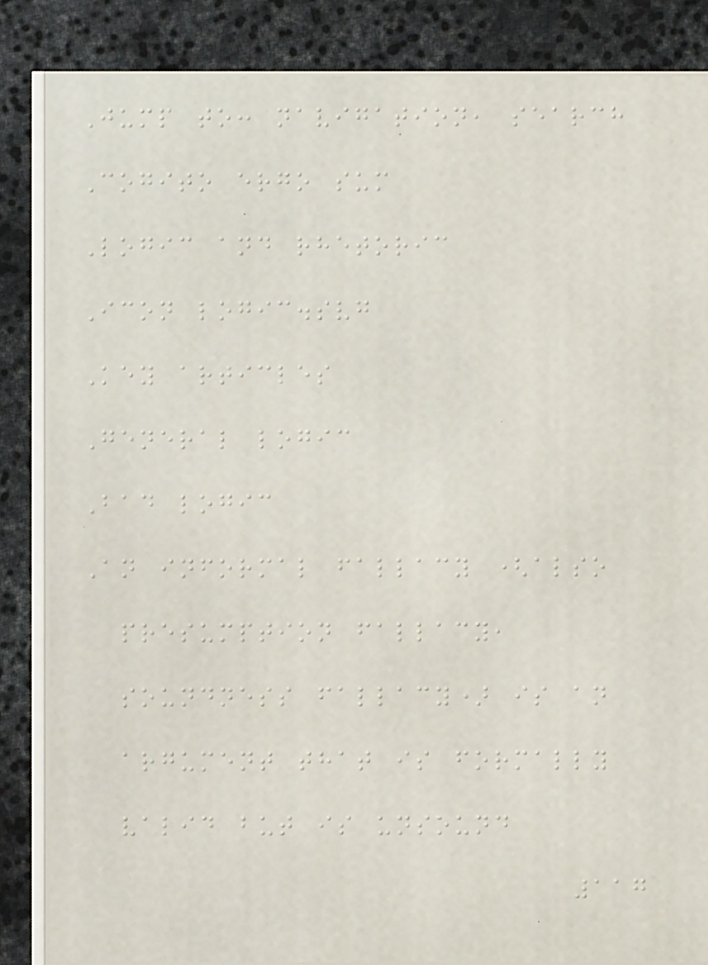Jump to: navigation, search
Cogito ergo sum
Logic and rhetoric
Icon logic.svg
Key articles
General logic
Bad logic
An informal fallacy (also
presumption fallacy,
soundness fallacy) is an
argument that is formally
valid but is unsound
117
